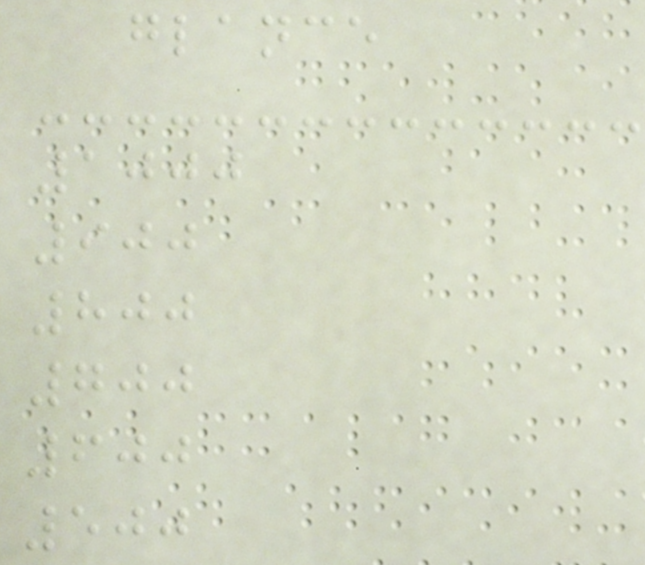glance
1000
900
800
700
600
500
